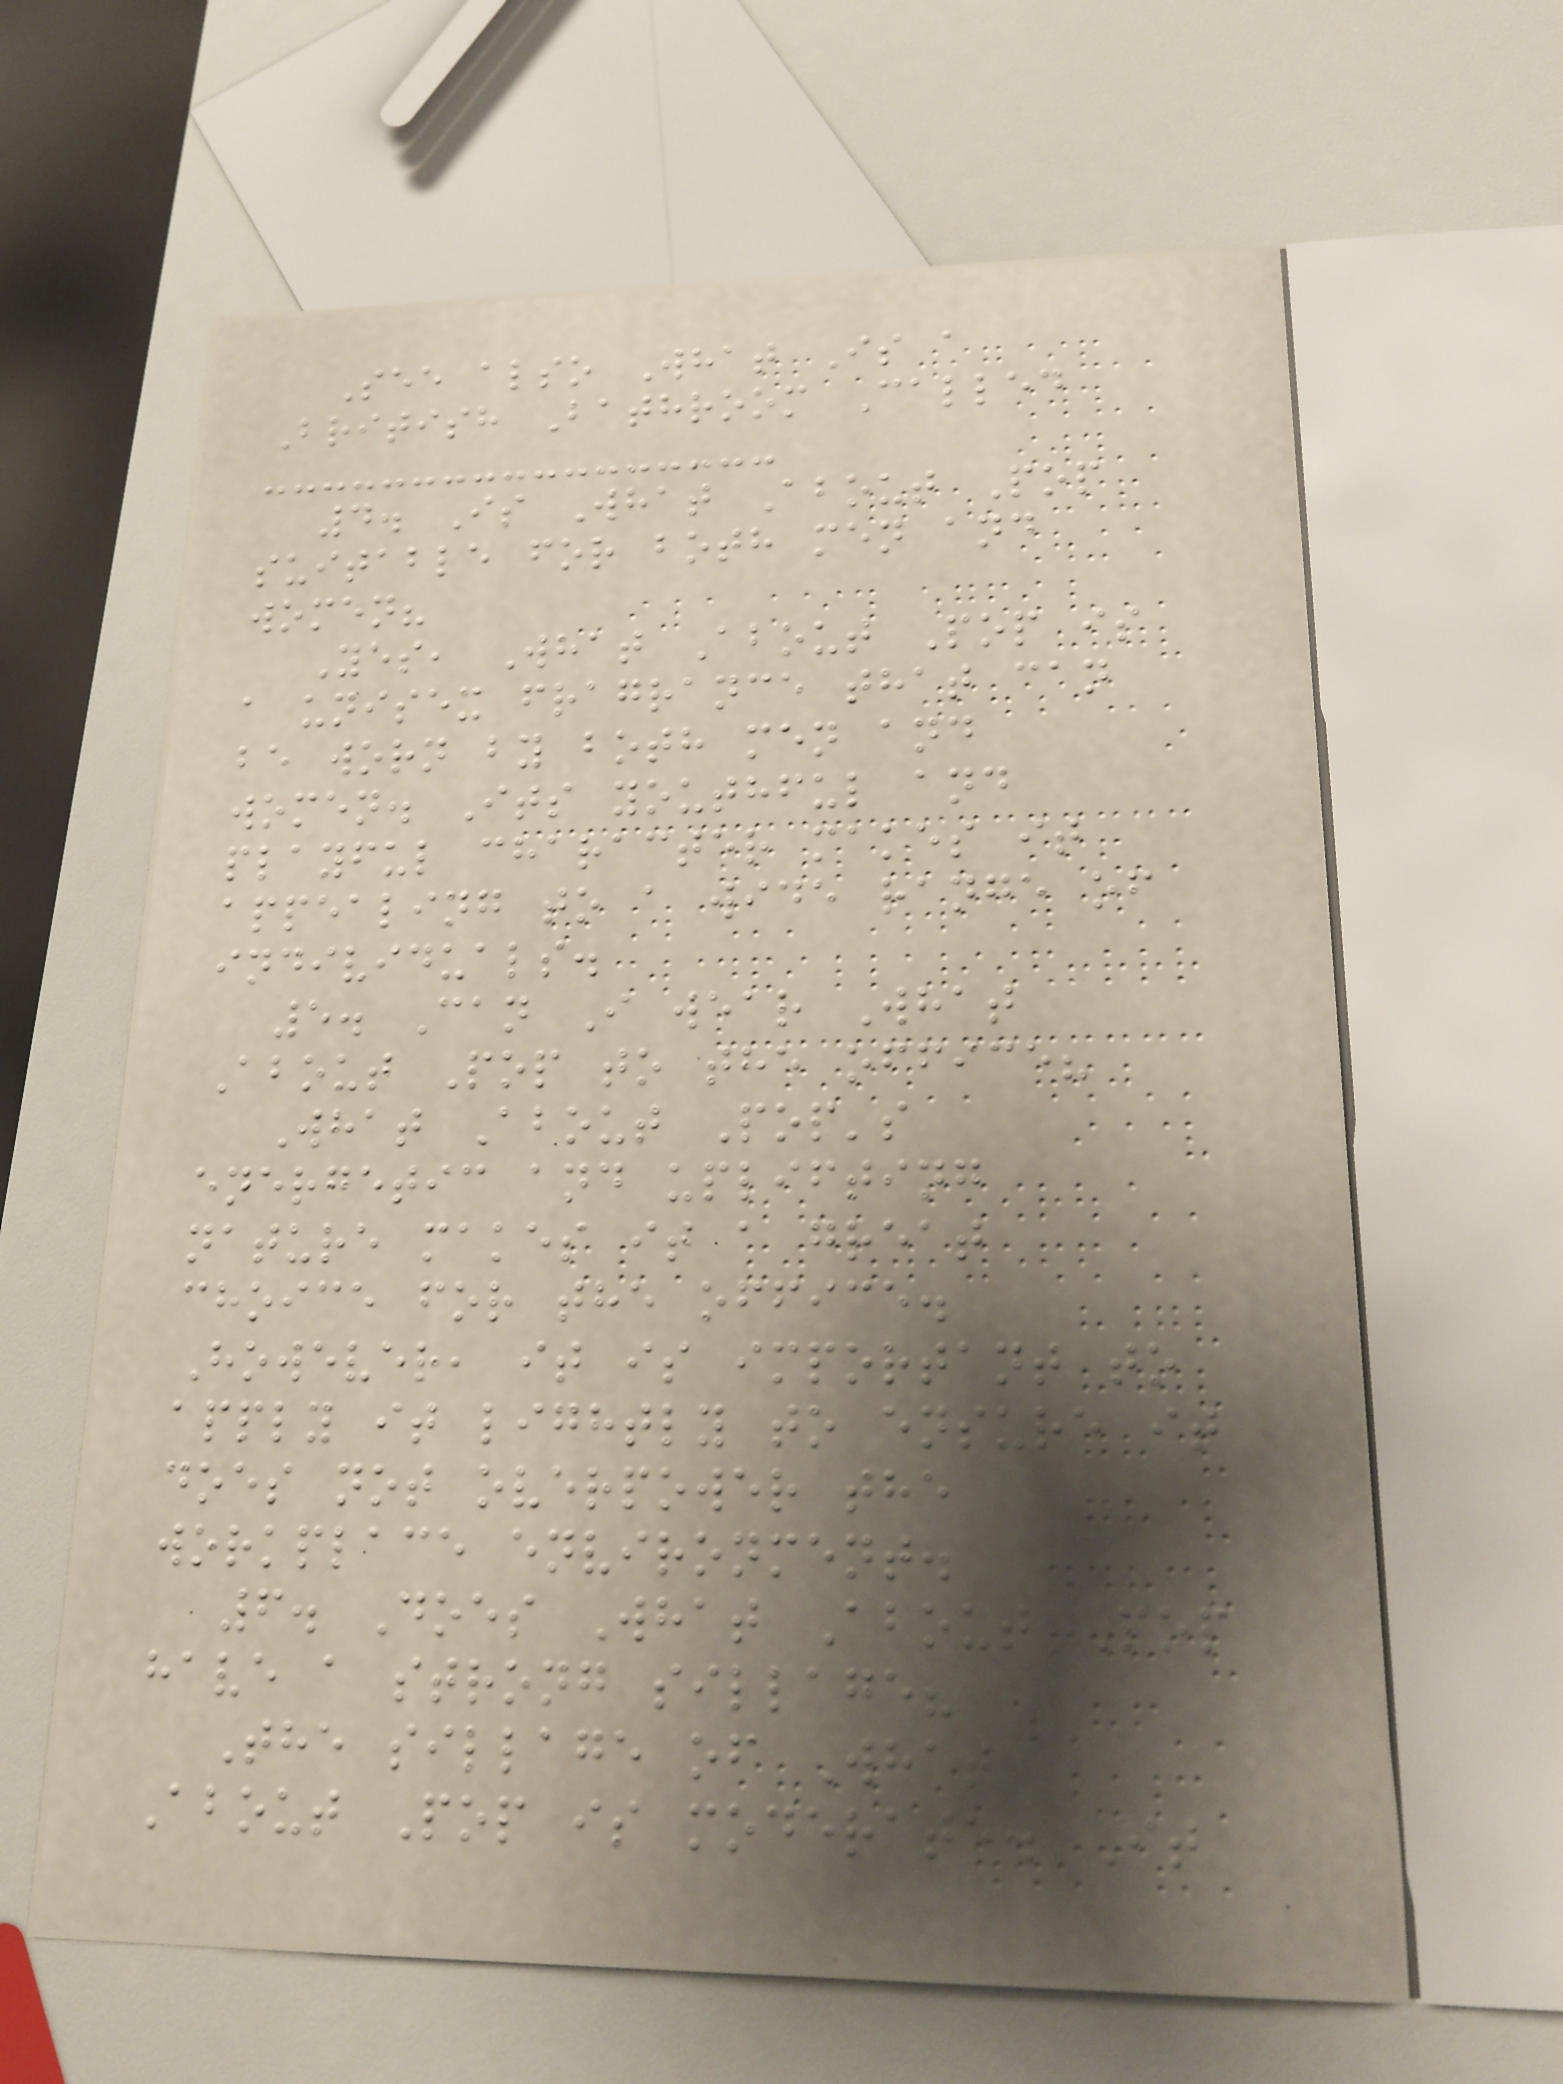See also What Is a
British Bathroom Called
4. Is What About Pop
suitable for both men and
women?
Yes, What About Pop is
a unisex fragrance that can
be worn by both men and
women. Its youthful and
playful character makes it
appealing to a wide range of
individuals.
5. Can I wear What
About Pop to the office?
What About Pop's
energetic and uplifting
nature makes it a great
choice for the office.
However, it is important to
apply it lightly to ensure it
does not overpower the
workplace environment.
6. Does What About Pop
have a strong sillage?
The sillage of What
About Pop is moderate. It
